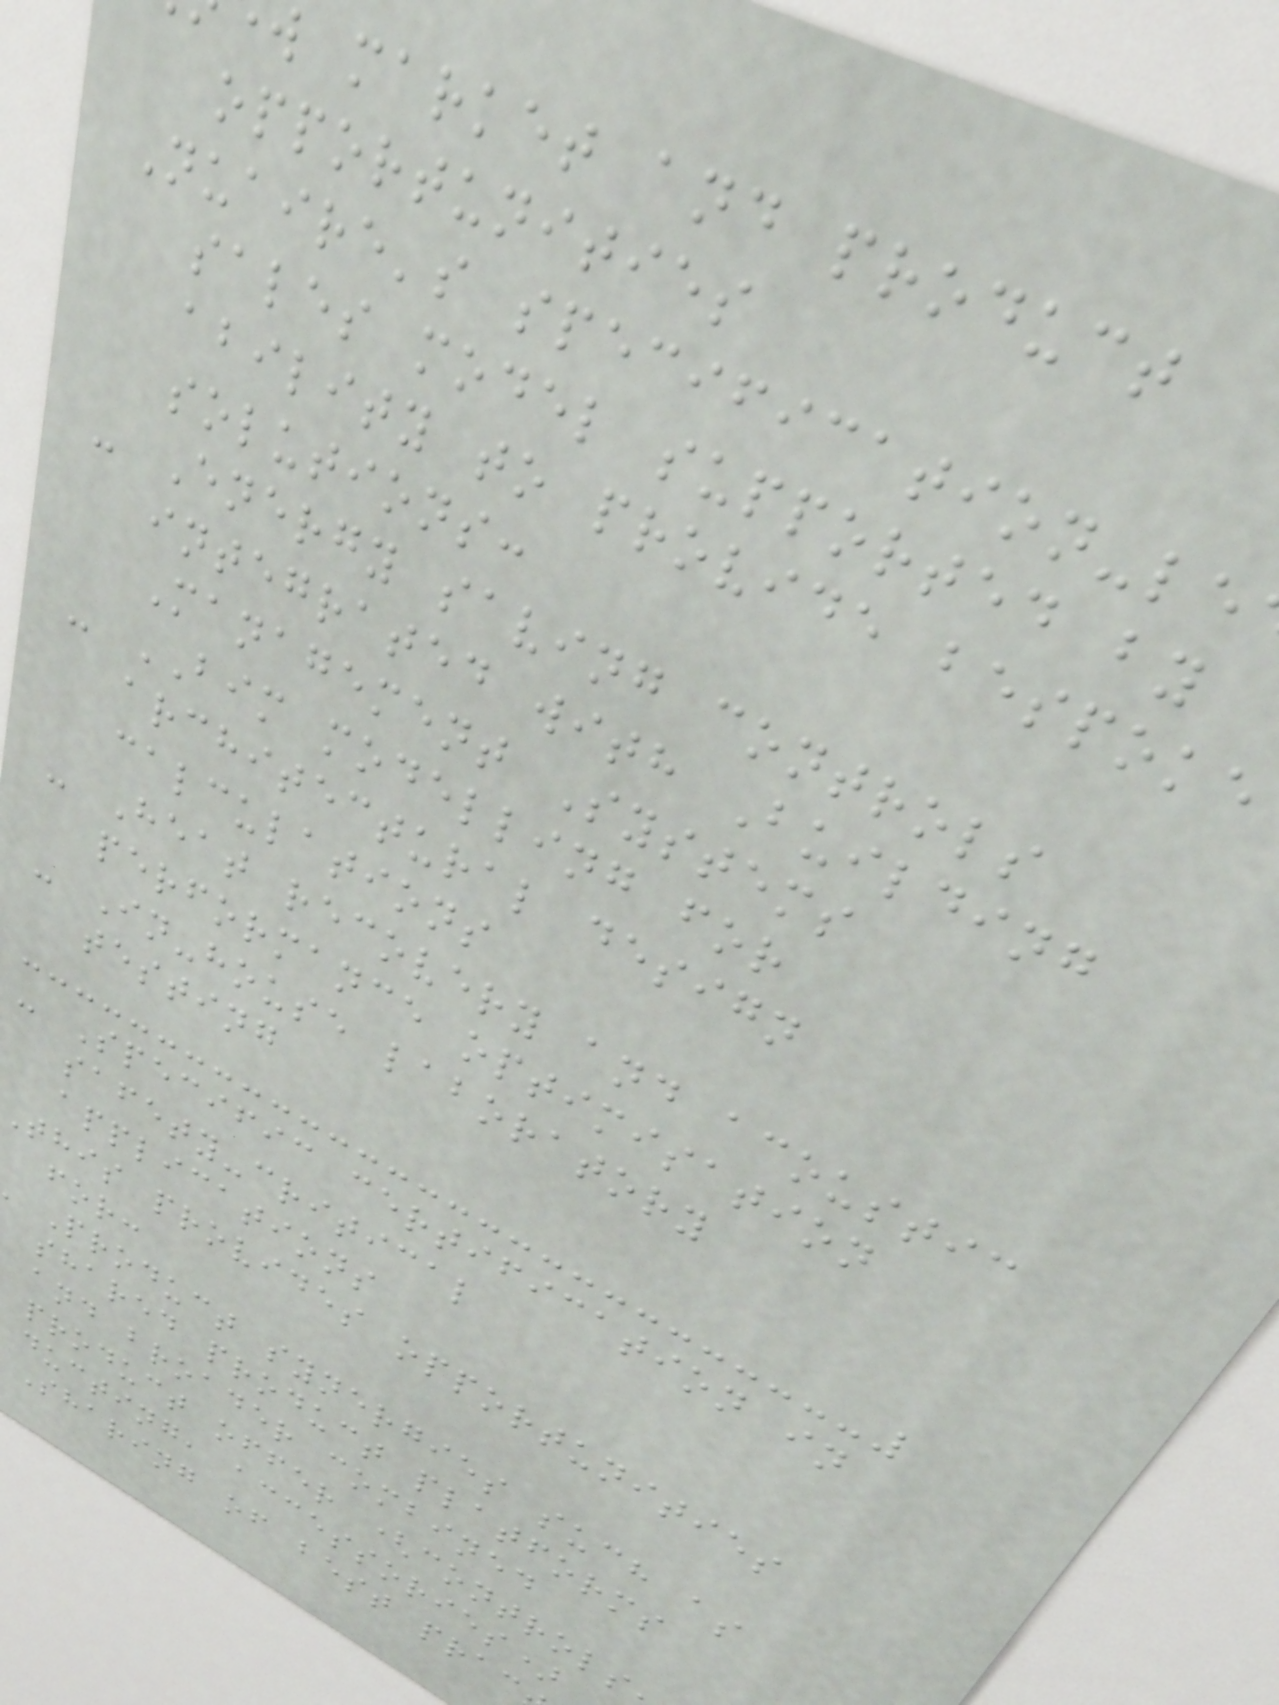w market and product
opportunities
Nuaire's specification-le
sales model supported by
ability to provide bespoke
solutions:
- Energy saving controls
integrated with Building
Management Systems
- BIM modelling for
architectural design
calculations
- Heat recovery and acoustic
performance optimisation
- In-house laboratory
testing
- Specific certification in
safety-critical
applications
This provides opportunities
for:
Product synergies such as
shared product platforms
and broader combined
product offer (controls
ducting, accessories)
Sharing of best prac
